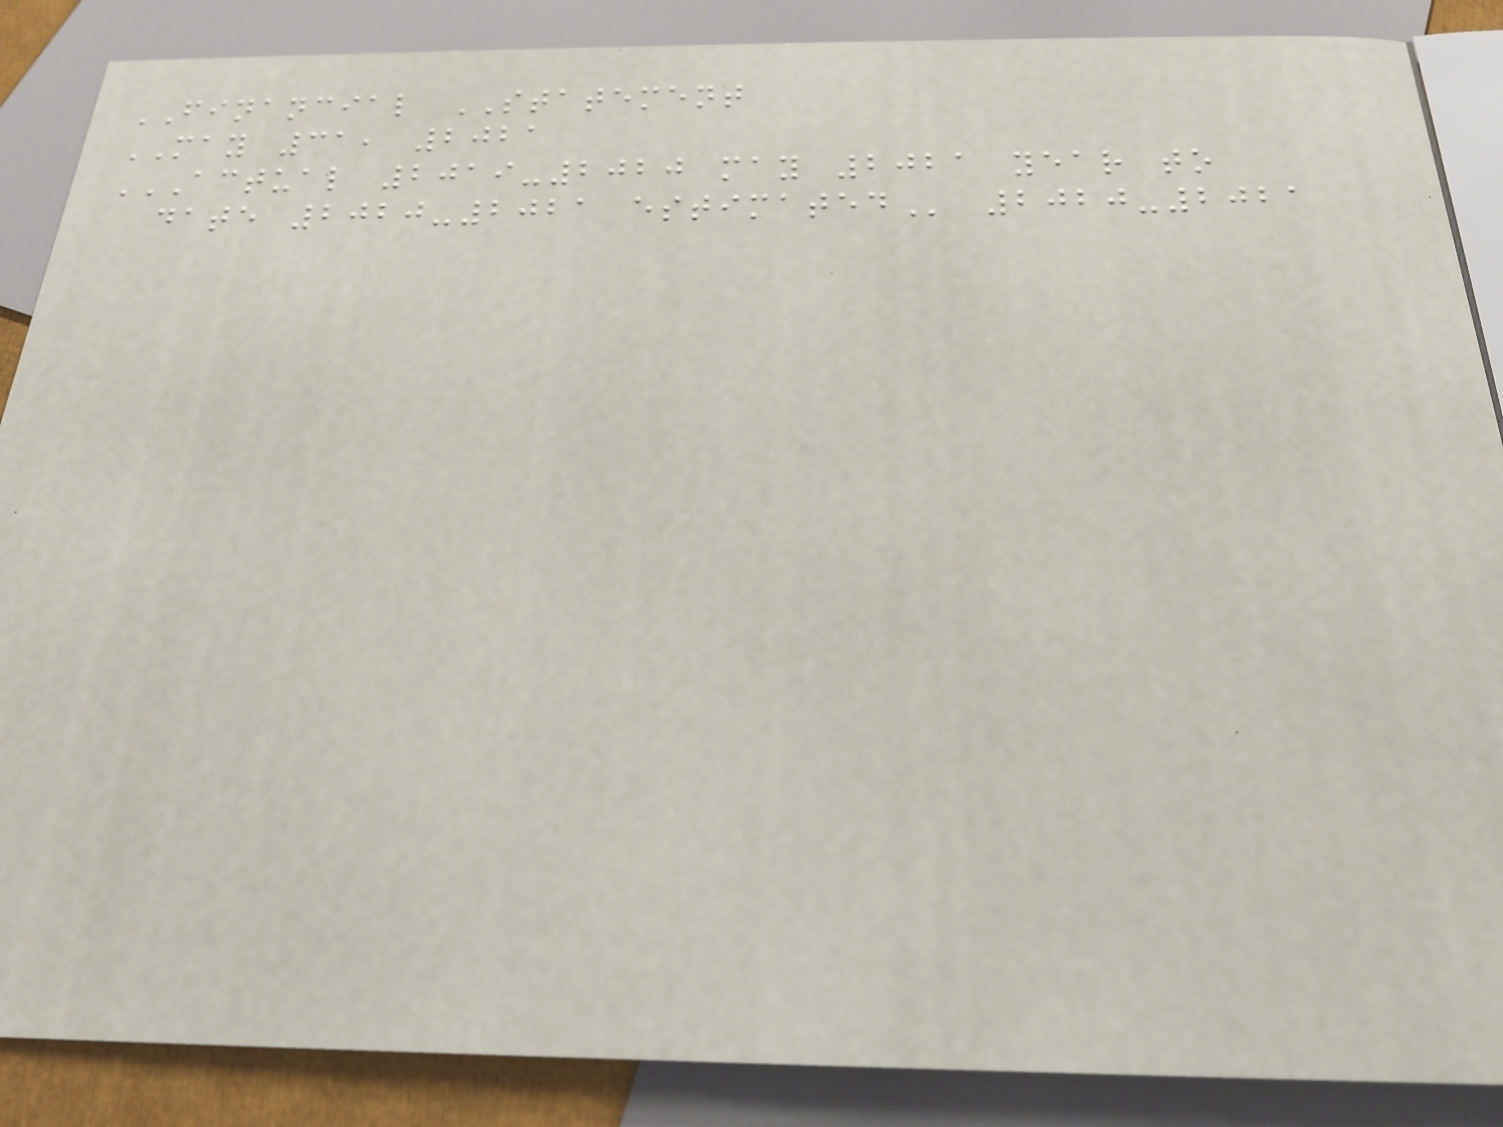FINANCIAL STATEMENT
MAY 31, 2021
ACTUAL 2019-2020 MAY 2021 YEAR TO
DATE 2020-2021 ESTIMATED 2020-2021
